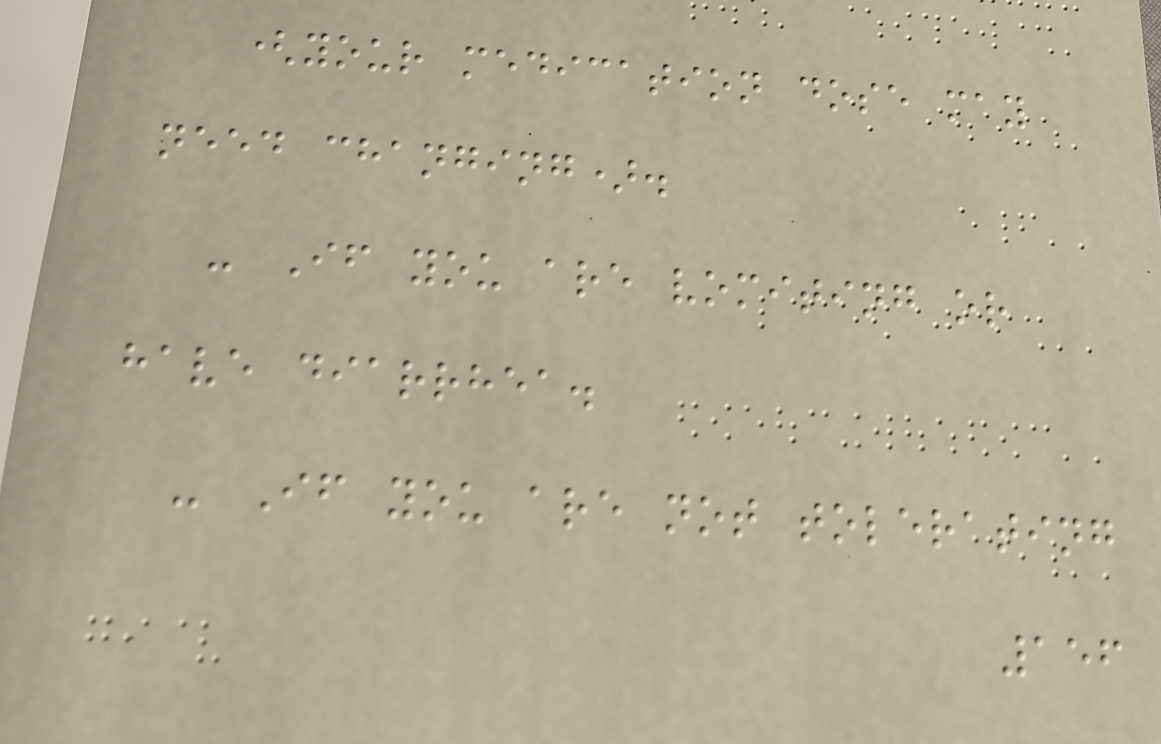(your medication dose may
need changing).
- If you are vomiting or
have diarrhea.
- If you are not tolerating
156
